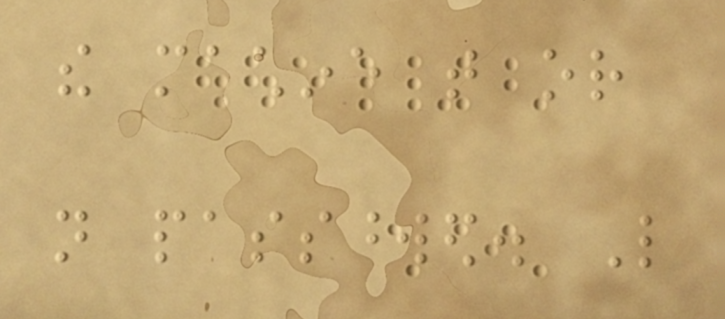the machine that or
not passworded. Like
